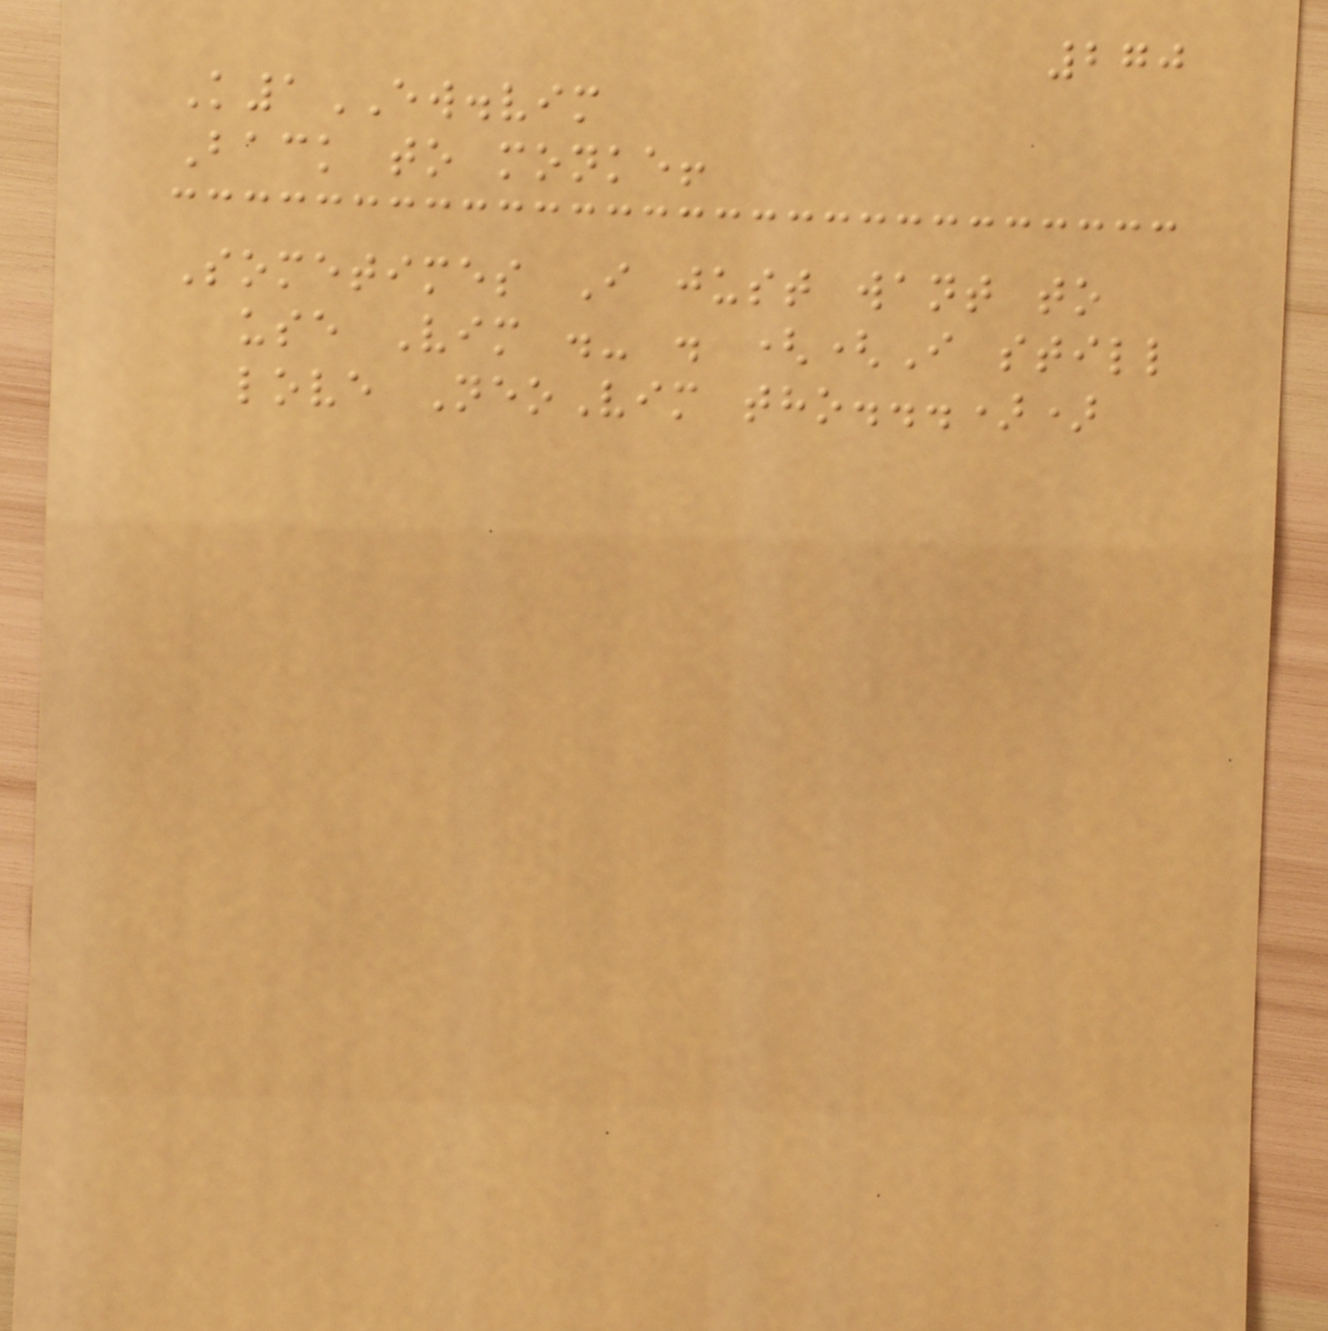270
K1EW.vim
Back to monke!
Sometimes I just want to
use Vim .- . ((I still
love NeoVim tho...))
